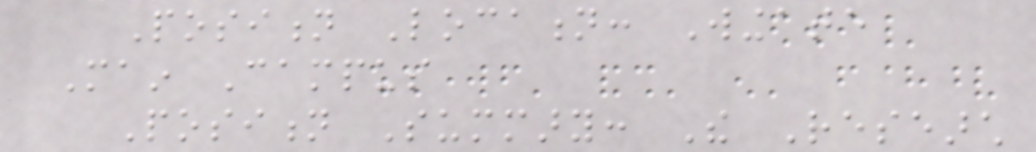Position Location: Wingate
Main Campus
Position Summary: The Research
